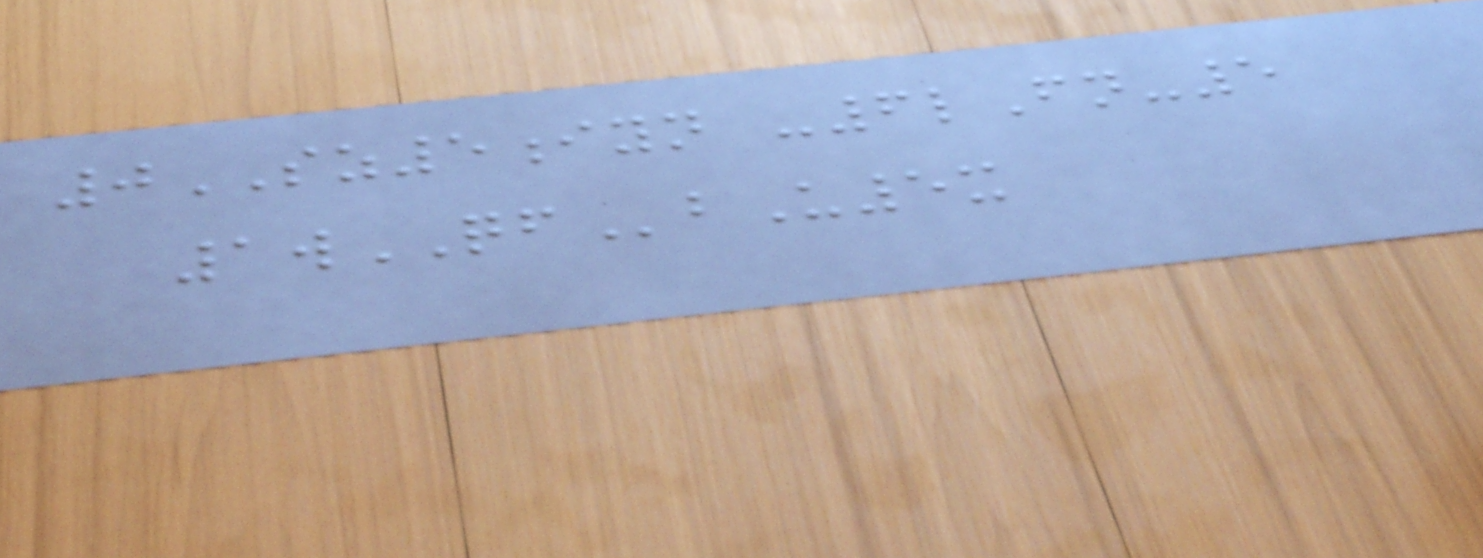0SZ5iyn -6lFn-5
1wQFbU5x
